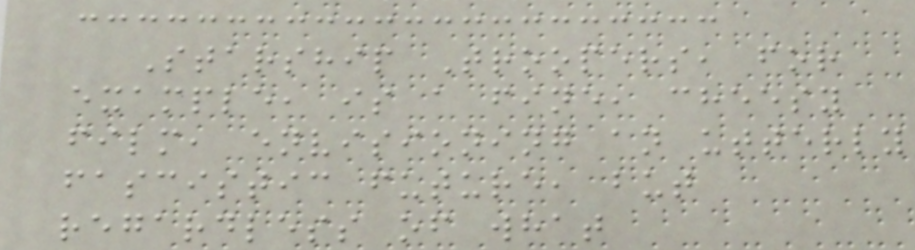Starship Troopers, for
example, is a fine, cheesy
film, envisioning an utterly
fascistic future, but
regardless of what
